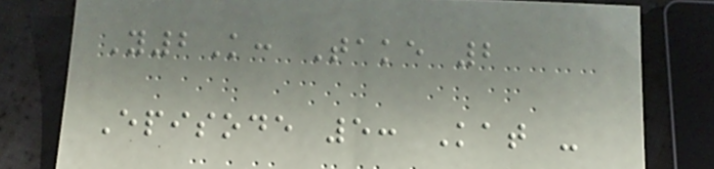Y2K: Take 2
Episode 5: Kat -
